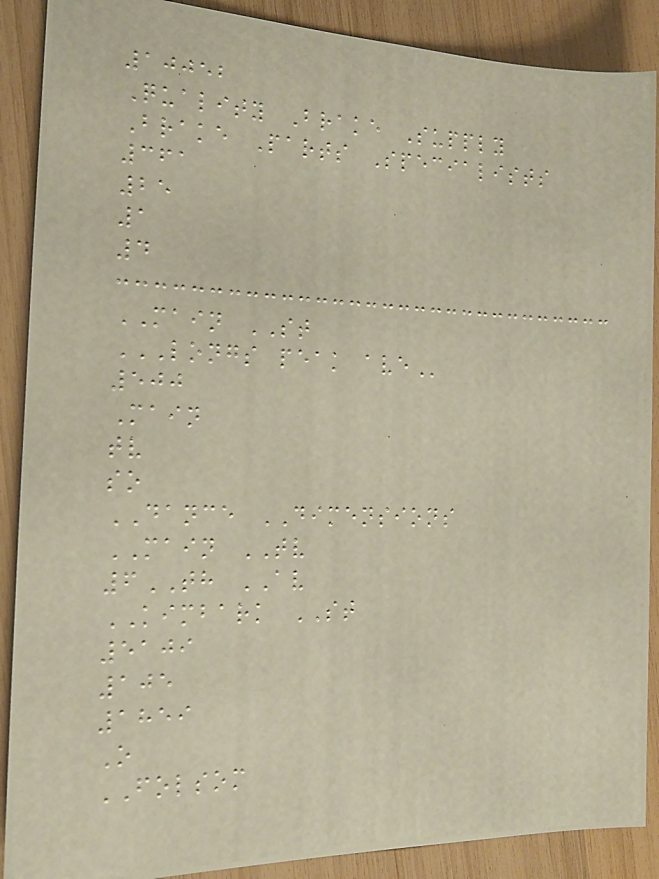10052
Quality Brake Supply
Brake Parts Specialists
361
25
1
4
MAIN ST
LONGS PEAK AVE
500
Main
tv
so
DANCE DIMENSIONS
MAIN TV
6TH AV
KIMBARK ST
5109
105
1859
O
FOLSOM
